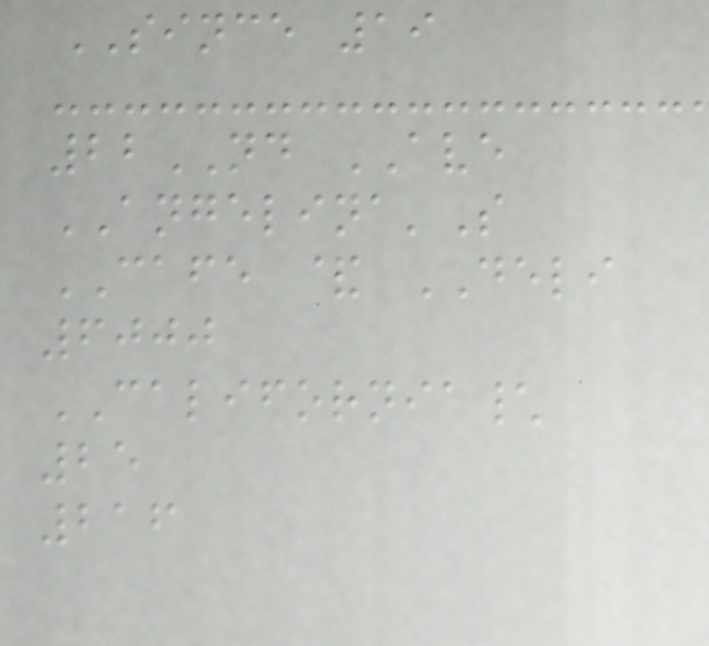SINCE 19
22ND AVE
ANGELINA'S
CAFE & DELI
6000
CALIFORNIA\
25
216
